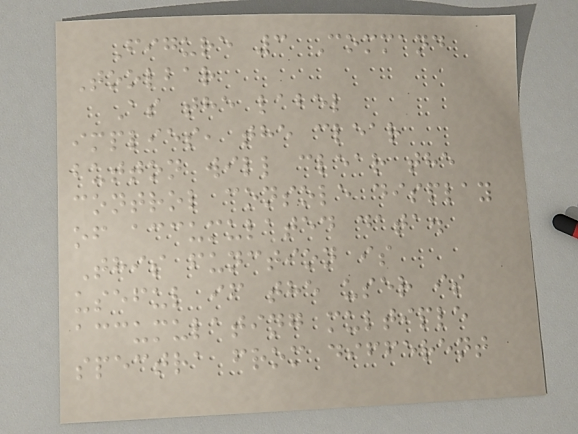Figure 3 Command
Toolbar
As the label
implies, the clear
button will clear the
control console display
of accumulated data.
This function is
useful if the user is
accumulating multiple
spectra from different
